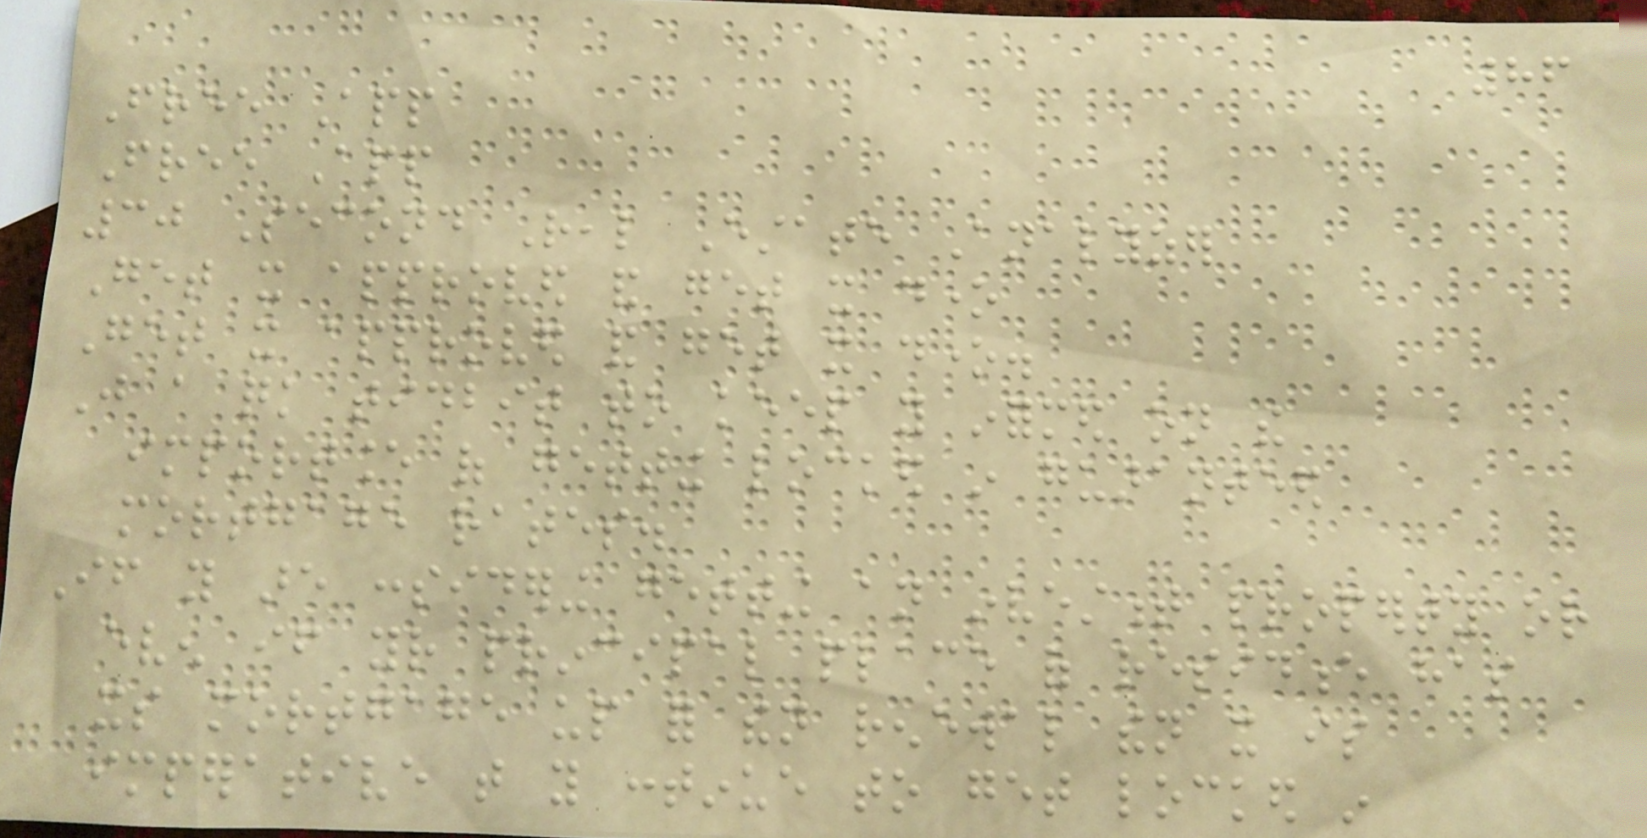86
Free App
Free App
30 Second Real Estate Analyzer
Get it approved and get it done
Get it approved and get it done.
Just a quick tidbit to keep you informed on the
importance of getting locked in guaranteed
mortgage rates.
If you are considering getting an investment property or
even if your principal place of residence has
its mortgage up for then renewal then it is
imperative that you continue to get locked in
